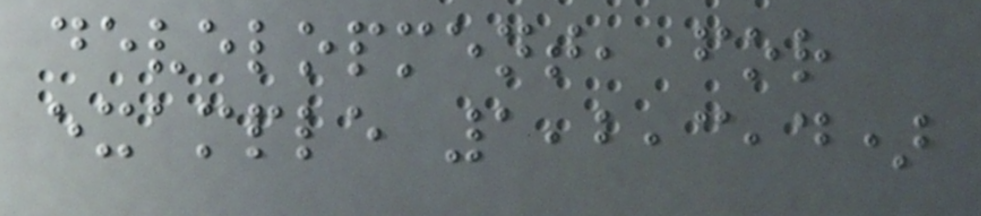development, for
example 1,2,3,4)
